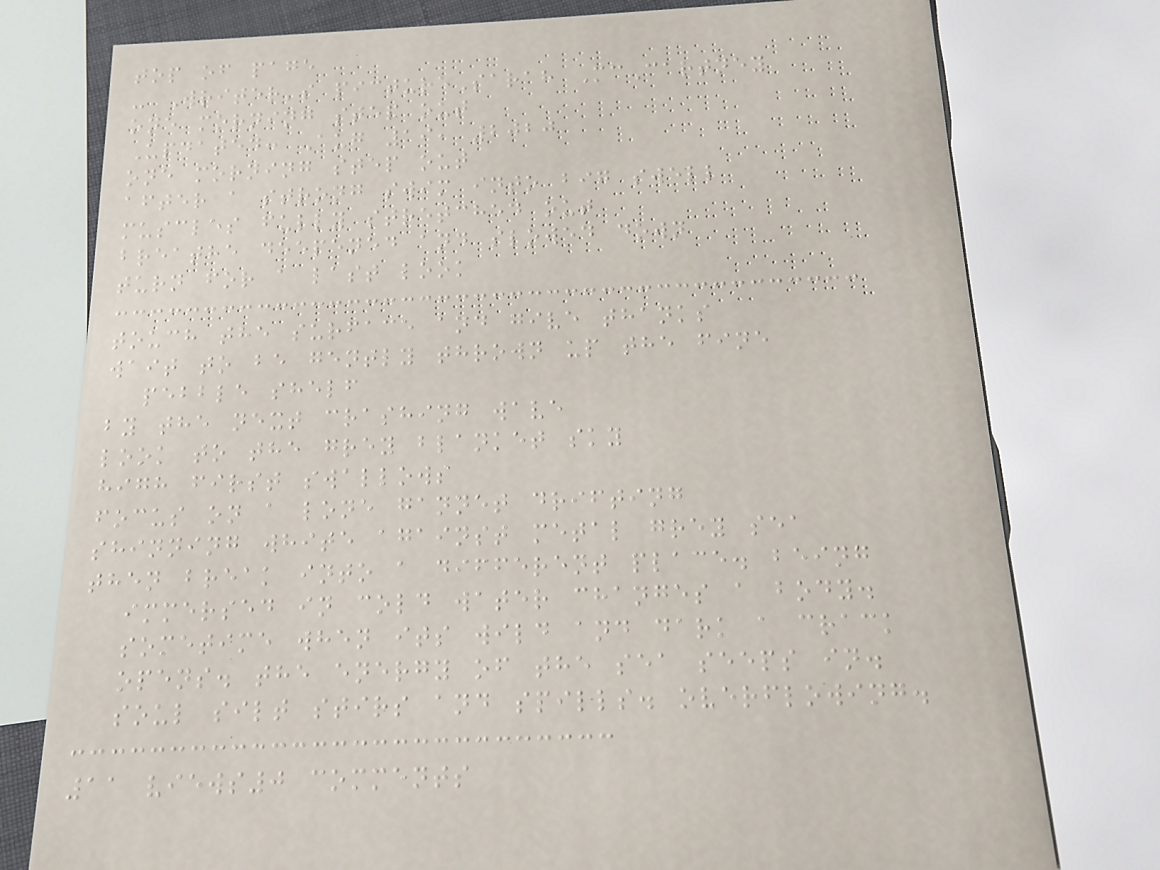top of page
- Writer's pictureSarah McCartney
one morning step out
Updated: Aug 19, 2020
one morning step out
after a strong swim into big swell
muscles fully stretched out
breathe deepened and slowed down
turn for a last look
touch the surface and give thanks
wait to be gently thrown up the fine
pebble shelf
by the next crashing wave
look to the grey blanket sky
high first swallows
focus on a lone gannet drifting
shinning white against metal grey sea
then break into a different place. being
immersed in cold water changes a body.
sometime when its wild and dark a crack
opens. the energy of the sea seeps in.
soul silt stirs and spills. overflowing.
11 views0 comments
